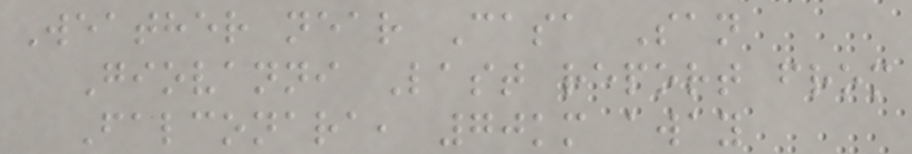Weather near Casa San
Giovanni Last report from
Falconara, 70km away
